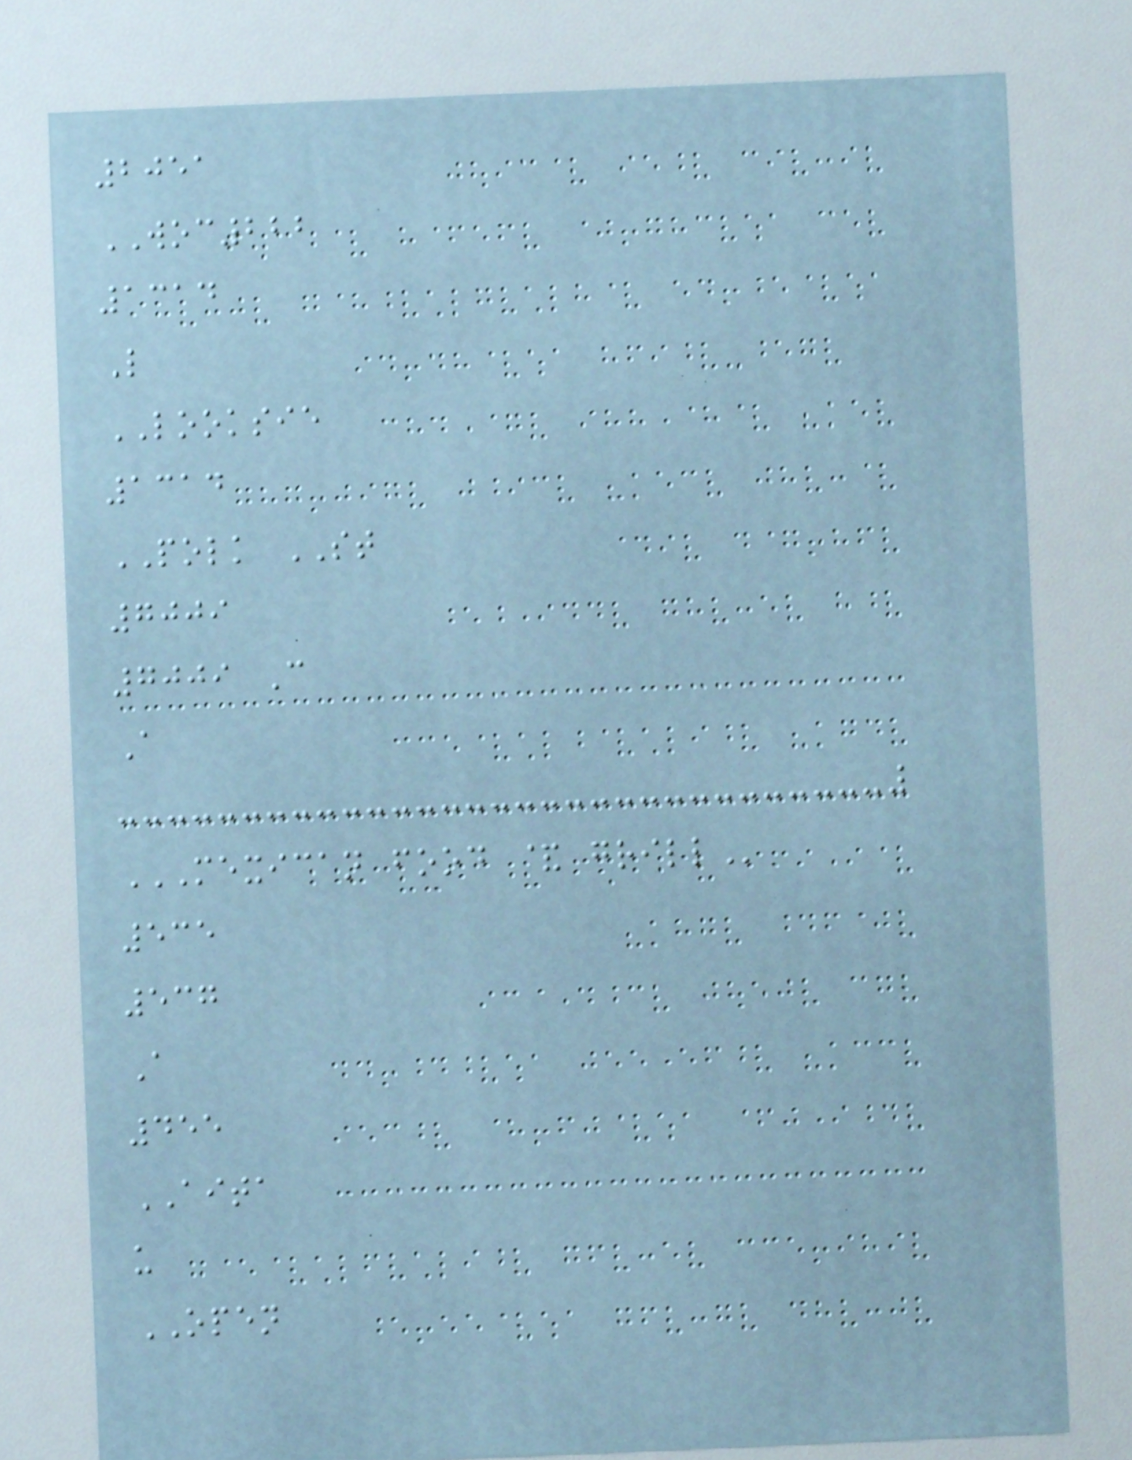2051
WOC222
1314
L
LOOKSIE
1314
POLK ST
7009
7009 C
A
MEXICAN FOOD & GRILL
535
537
A
455
AITA
u
OPEN
